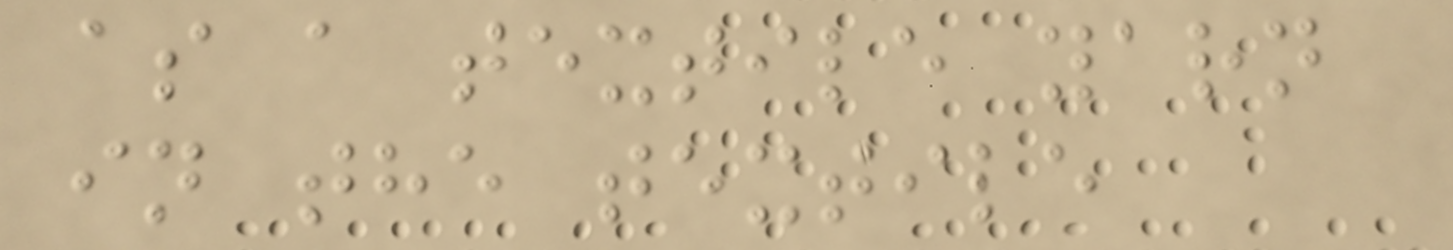as a textile yarn
in the textile
